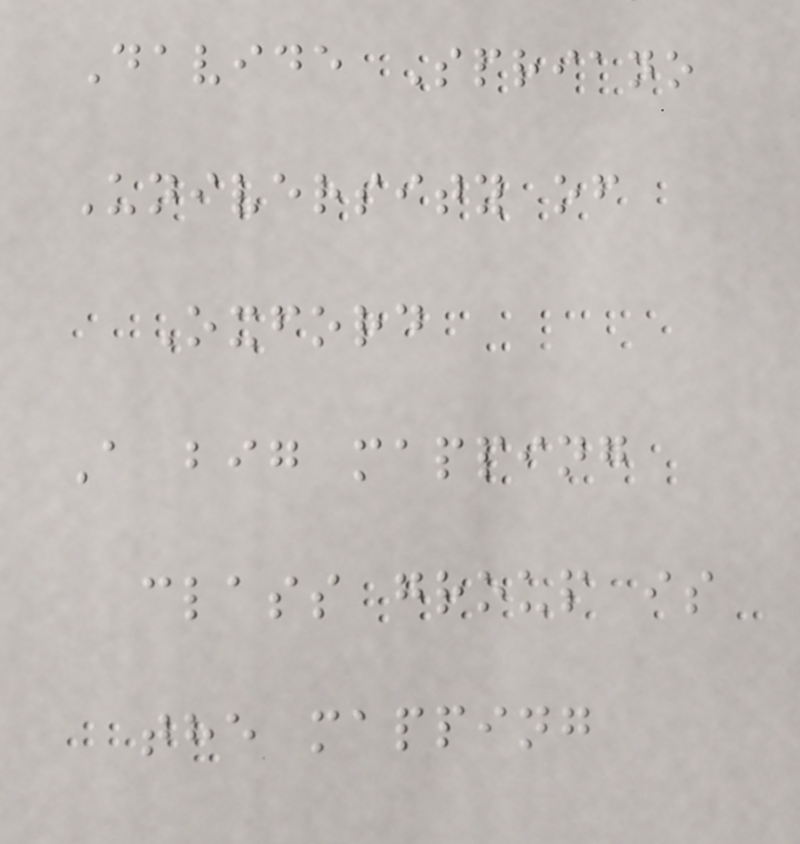Davide Spriano
University of
Oxford
A big mapping
class group is
the mapping
